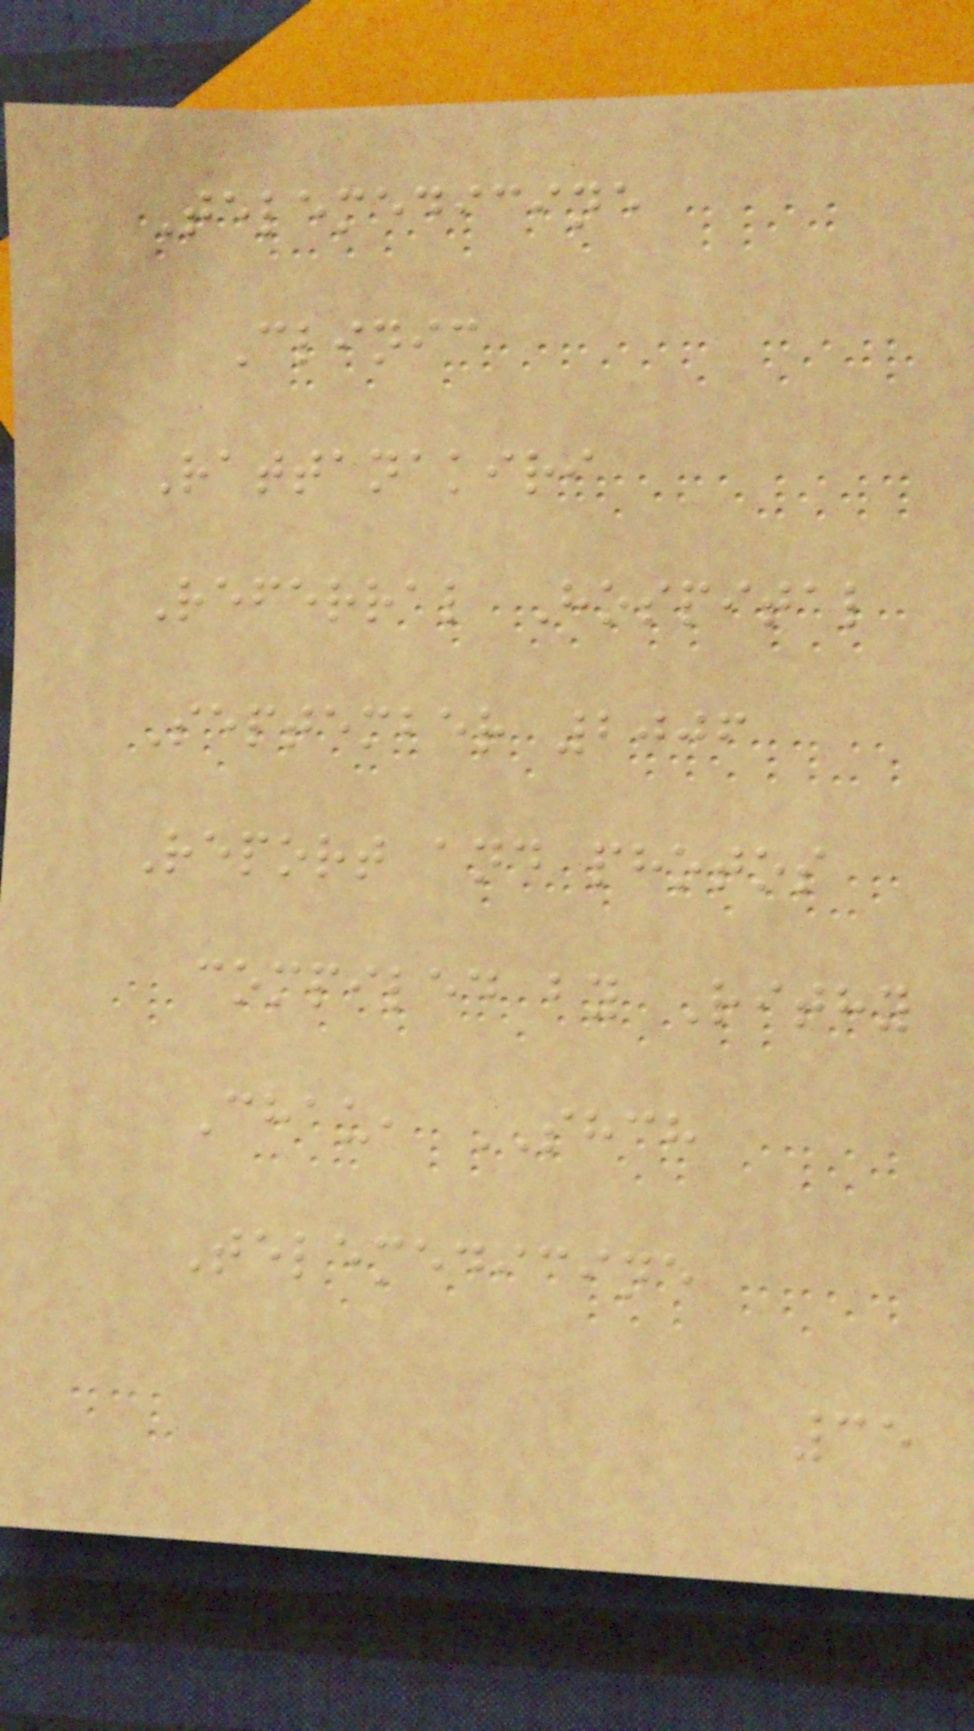Telemedicine
Clinic
Rattanakiri
Referral Hospital
September 2006
Report and photos
compiled by Rithy
Chau, SHCH
Telemedicine
35
